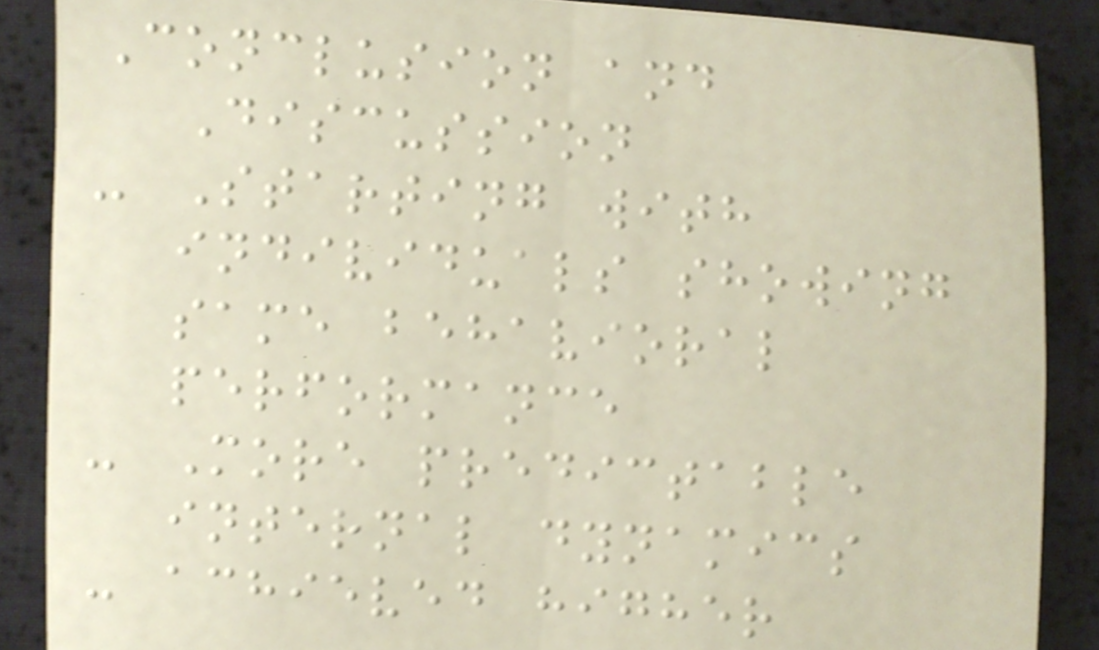Conclusion and
Discussion
- Starting with
individuals showing
same behavioral
performance
- More predictable
internal dynamics
- achieved higher
